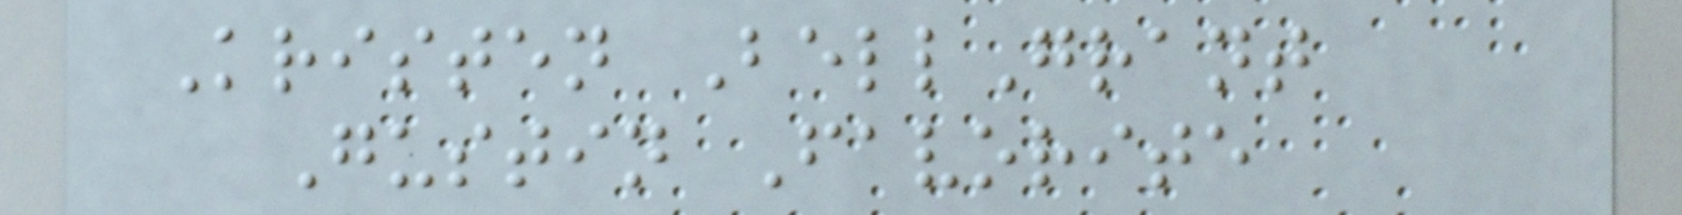Kristen BellGrant
Gustin Favorite
